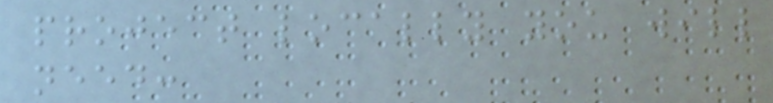project locally you will
need:
